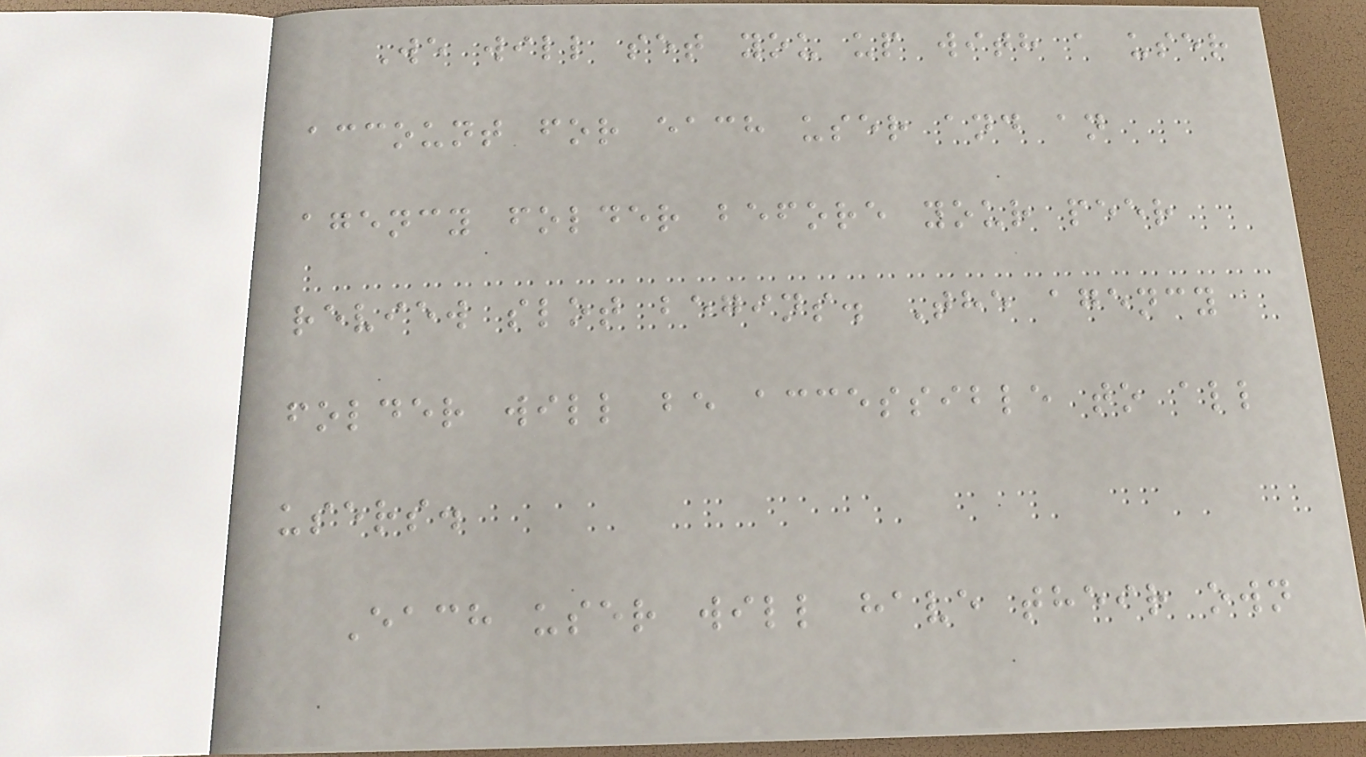We will set you up with a user
account for each user and an
agency folder before your peer
review slot begins. The agency
folder will be accessible to all
users.
Each user will have their own
